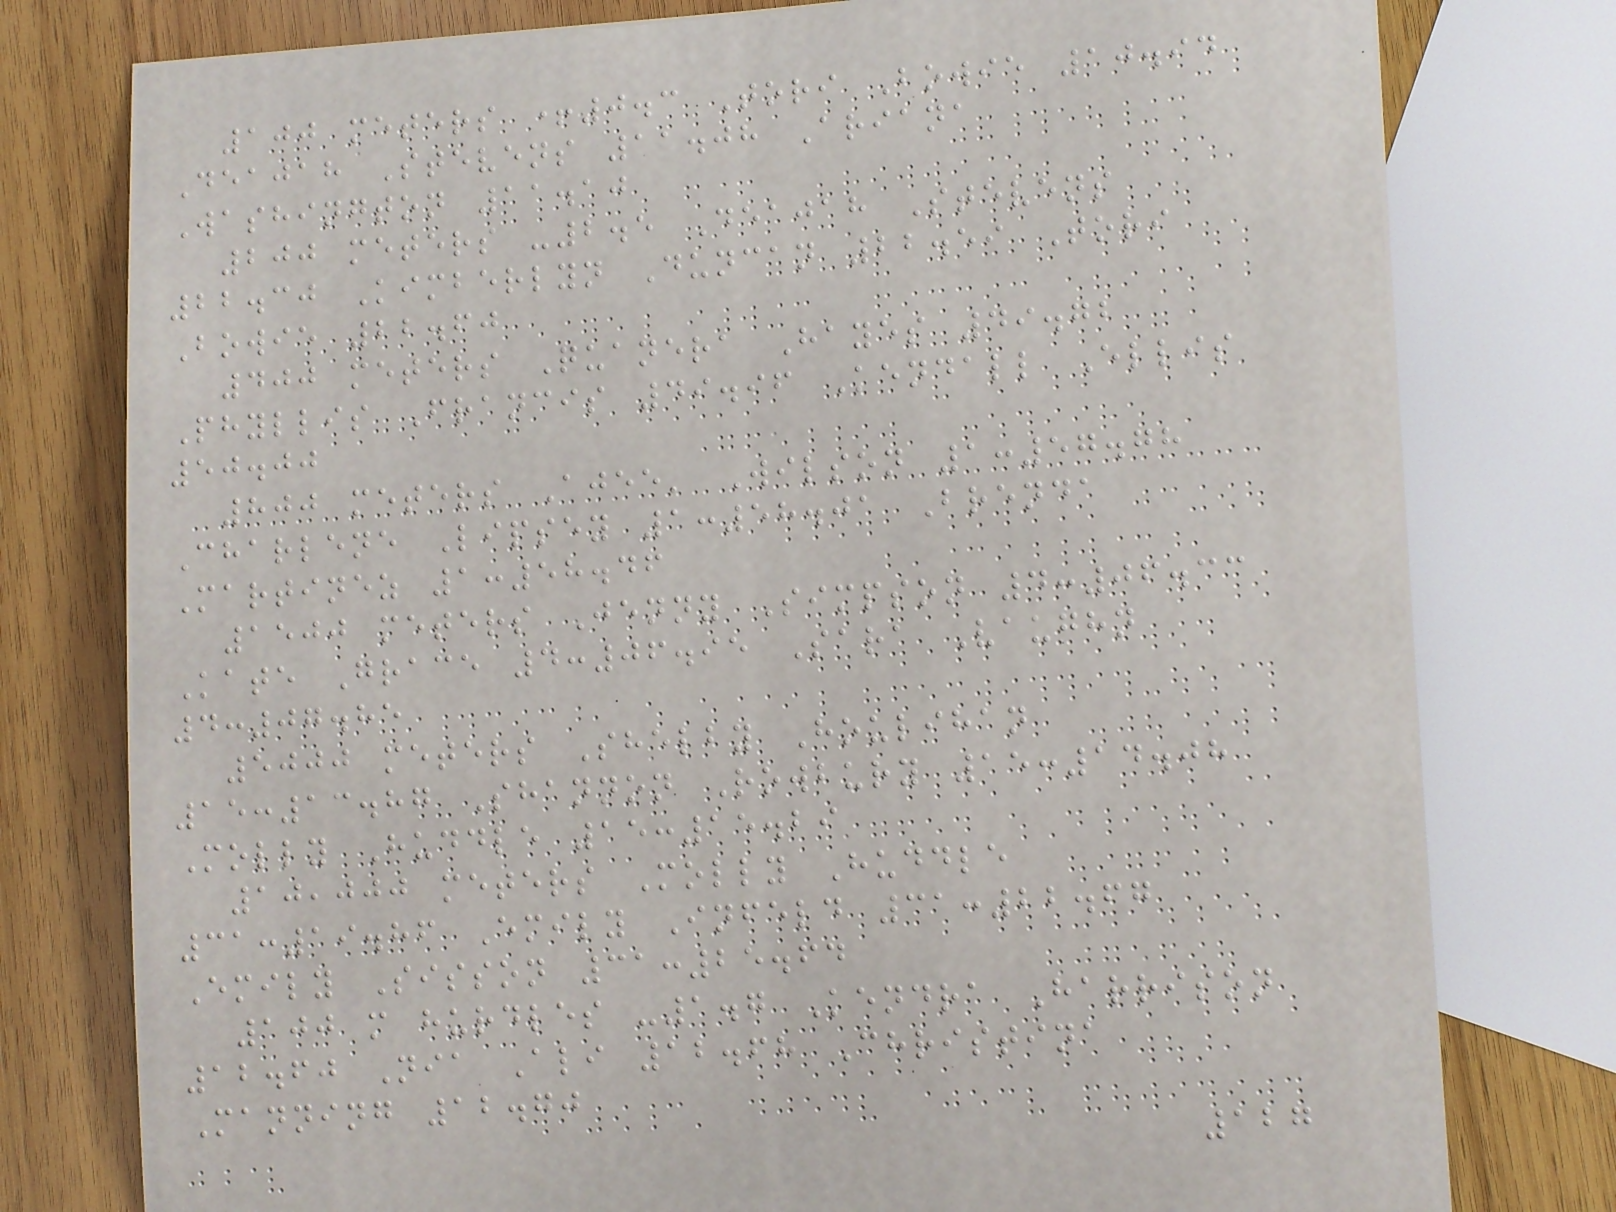100 meters +0.3 Tori Bowie 10.94
Deajah Stevens 11.08 Ariana
Washington 11.10
200 meters -2.5 Deajah Stevens
22.30 Kimberlyn Duncan 22.59 Tori
Bowie 22.60
400 meters Quanera Hayes 49.72
Phyllis Francis 49.96 Kendall Ellis
50.00
800 meters Ajee' Wilson 1:57.78
Charlene Lipsey 1:58.01 Brenda
Martinez 1:58.46
1500 meters Jenny Simpson 4:06.33
Kate Grace 4:06.95 Sara Vaughn
4:07.85
5000 meters Shelby Houlihan
15:13.87 Shannon Rowbury 15:14.08
Molly Huddle 15:15.29
10,000 meters Molly Huddle
31:19.86 Emily Infeld 31:22.67
Emily Sisson 31:25.64
100 m hurdles -1.7 Kendra Harrison
12.60 Nia Ali 12.68 Christina
Manning 12.70
127
